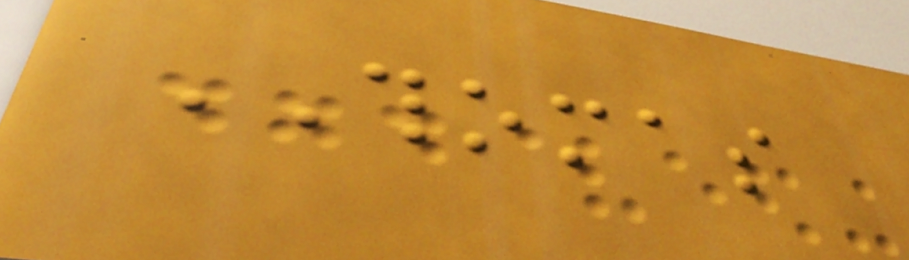THOMAS
